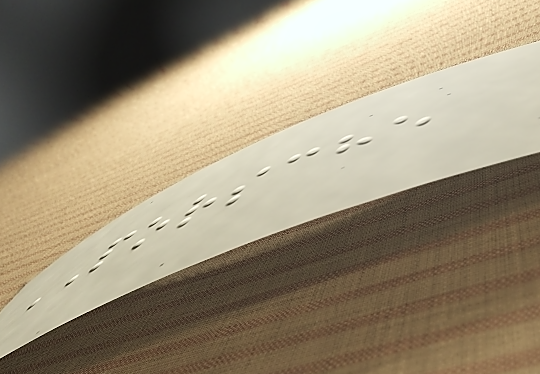PORSCHE
